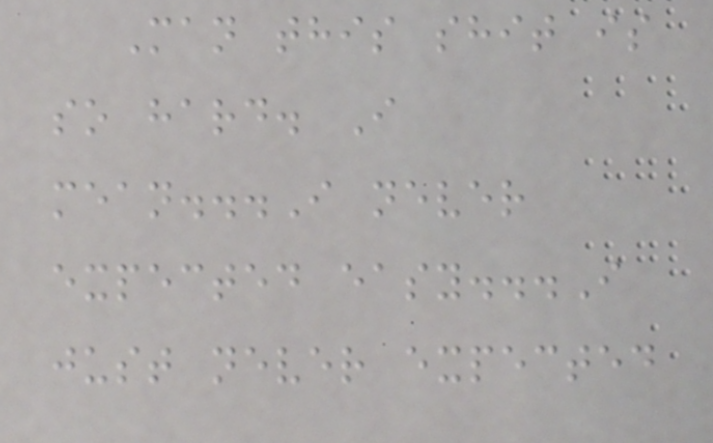Man this shit is
so hard. I
mean...I never
expected easy...I
just never expected
